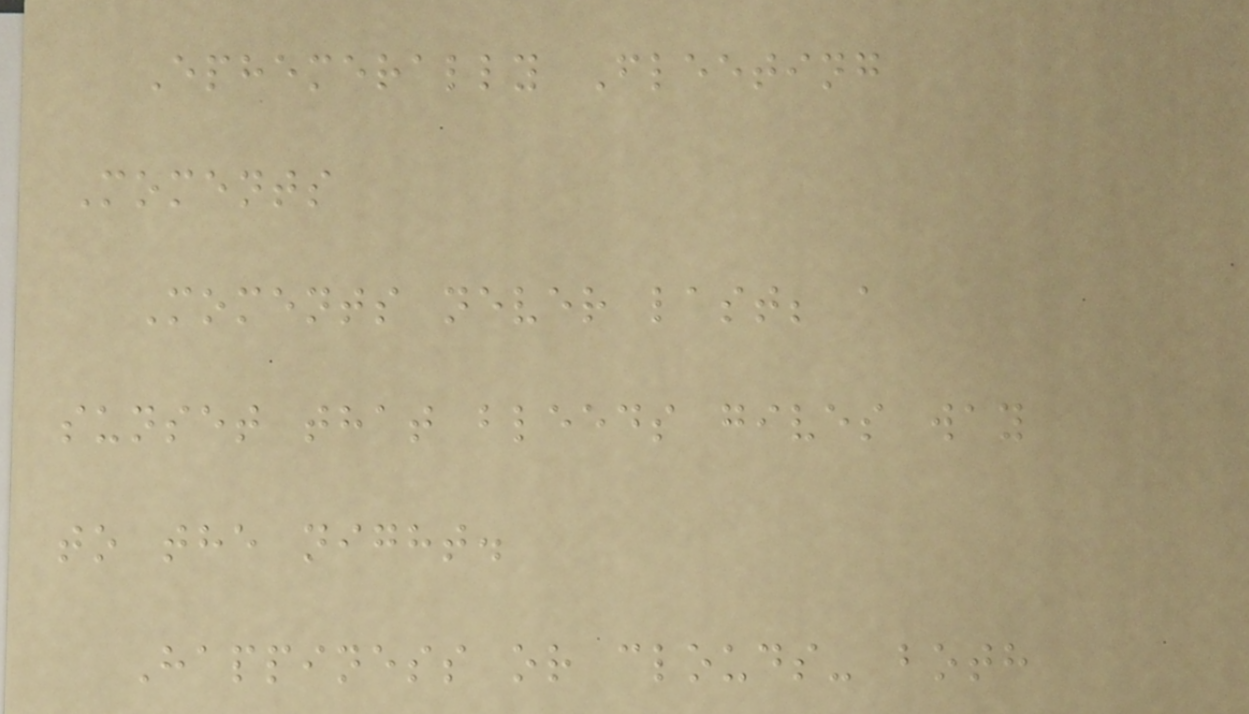Ephemerally Fleeting
Moments
Moments never last; a
sunset that bleeds gives way
to the night.
Happiness or clouds- both
